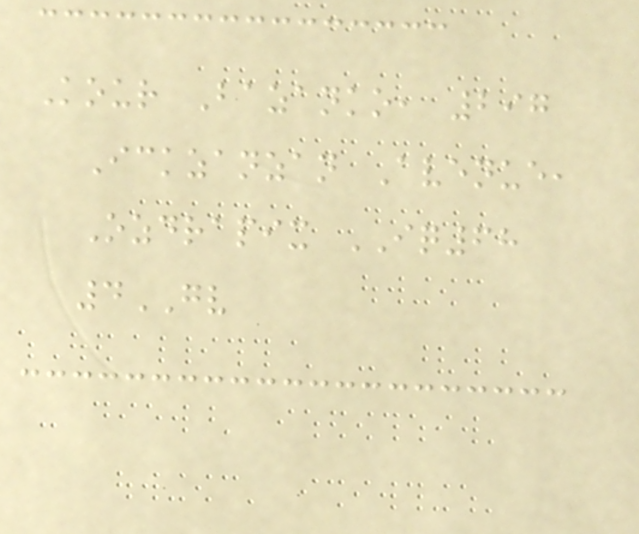Kour Bazanko, 297
Ickzanzan Avenue,
Ozdrapix IQ68
4GV
